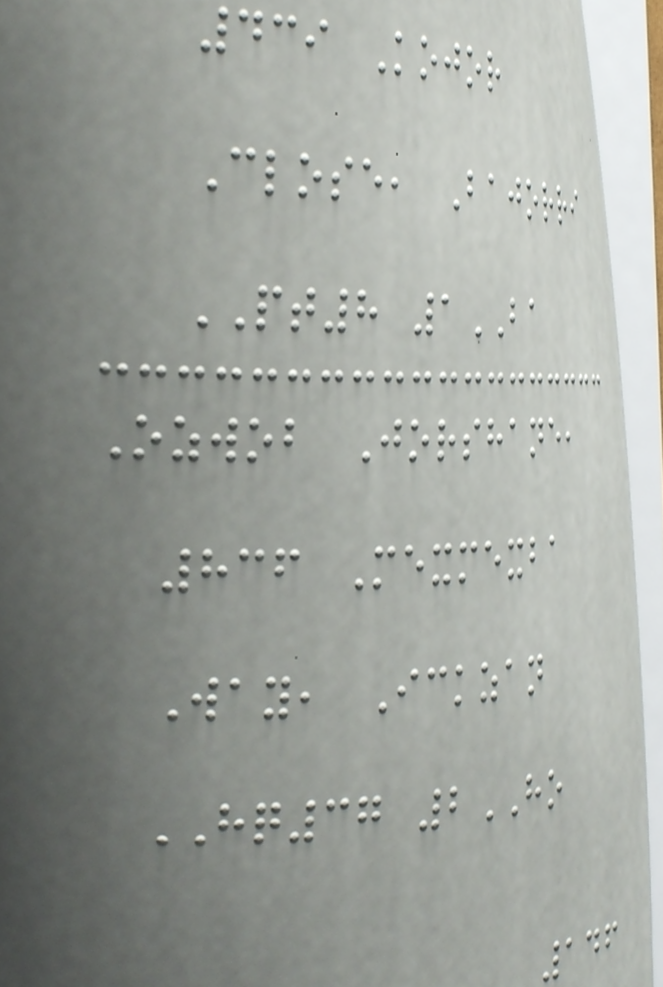439 Kojor
Close, Bajorri
PT8 1BA
Ozwob Jorshane,
836 Mexmexba
Way, Ickzan
HQ37 2HO
146
